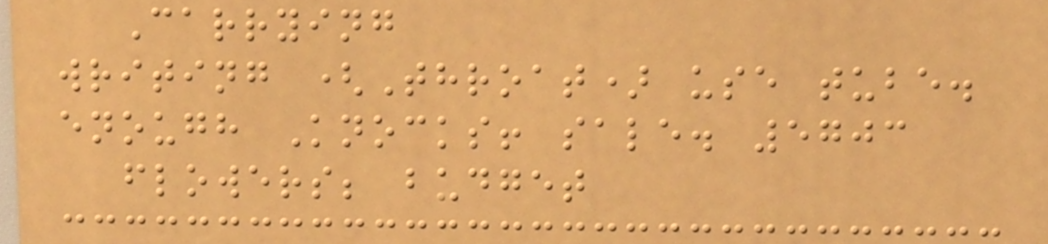Carrying
writing (Throat) use tube.
enough Knocks! sale. 5703
flowers; budget
